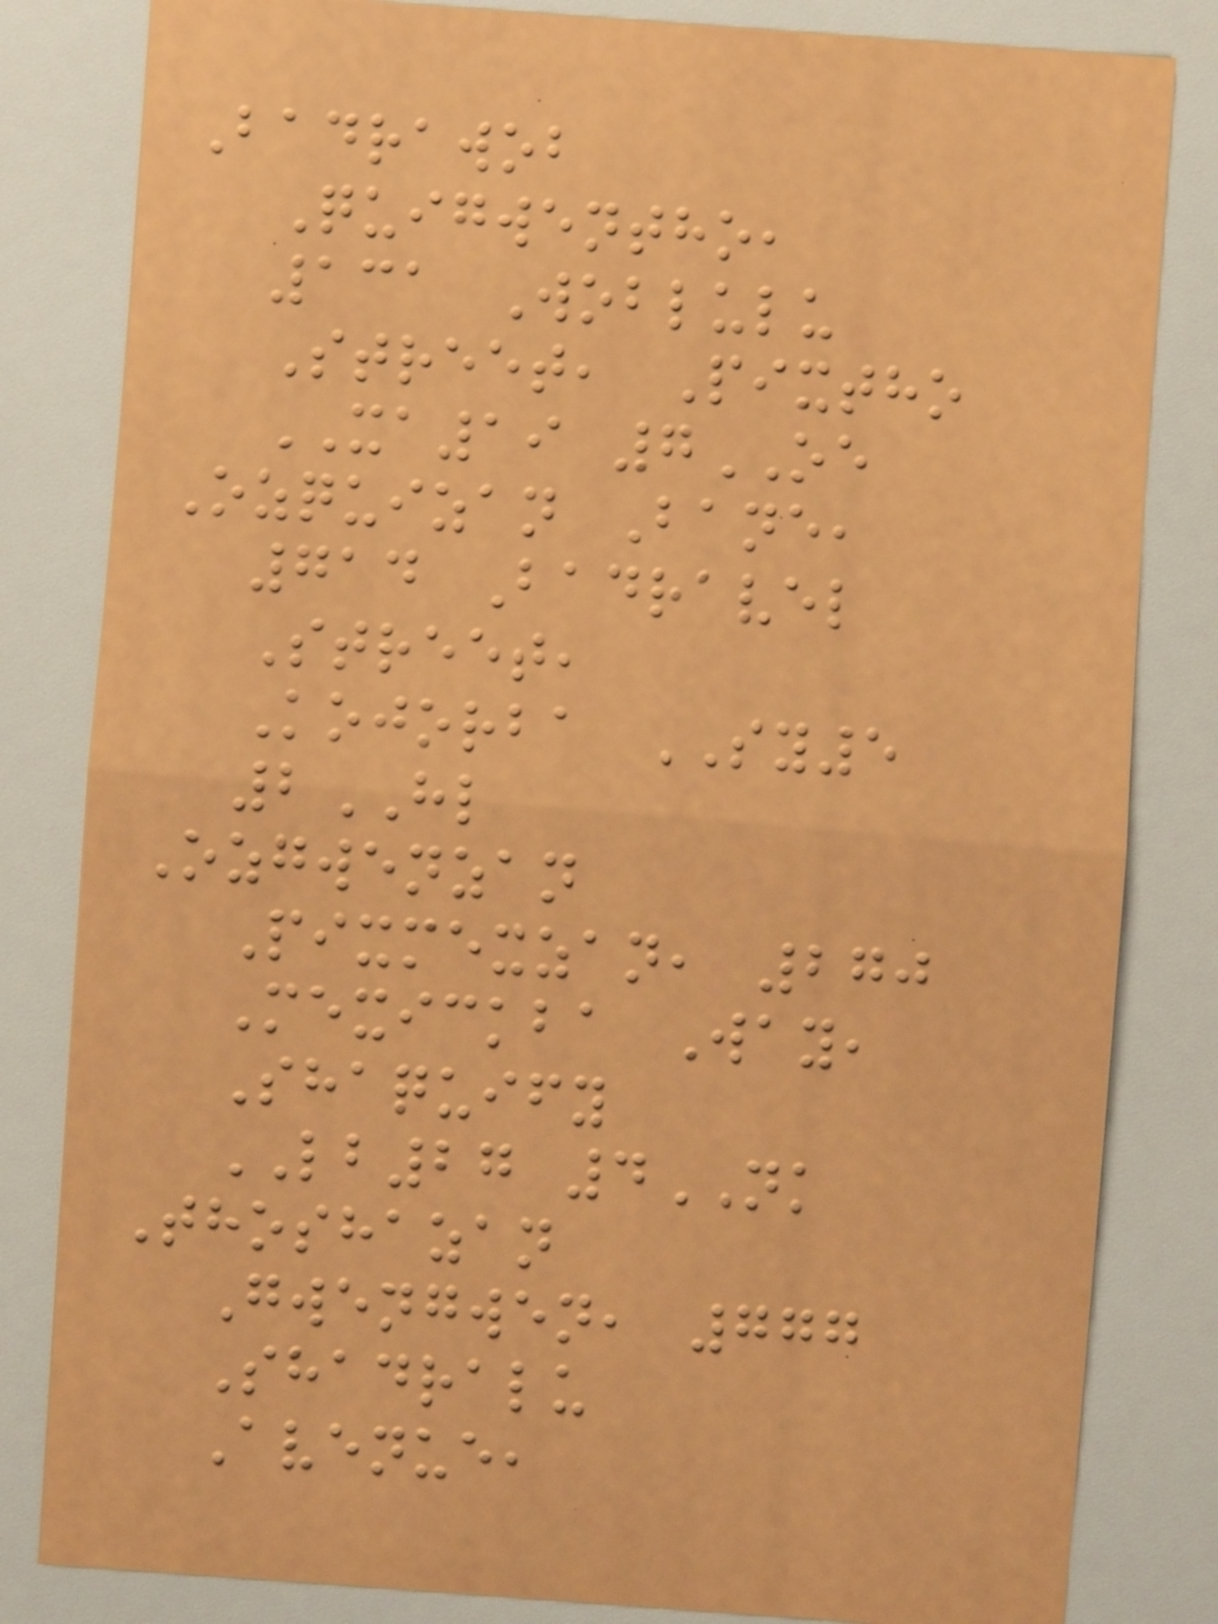Badrawob
Quigwentho,
131 Woblulu
Street, Pixtho
XA19 7OE
Ozquizan Bane,
714 Badravel
Street,
Kojorba SY5
2HL
Ozgwenzan
Pixmexzan, 270
Mexickba Way,
Shaquify
LB27 4NK
Thoshazan
Gwengwen, 777
Shadralu
Avenue,
